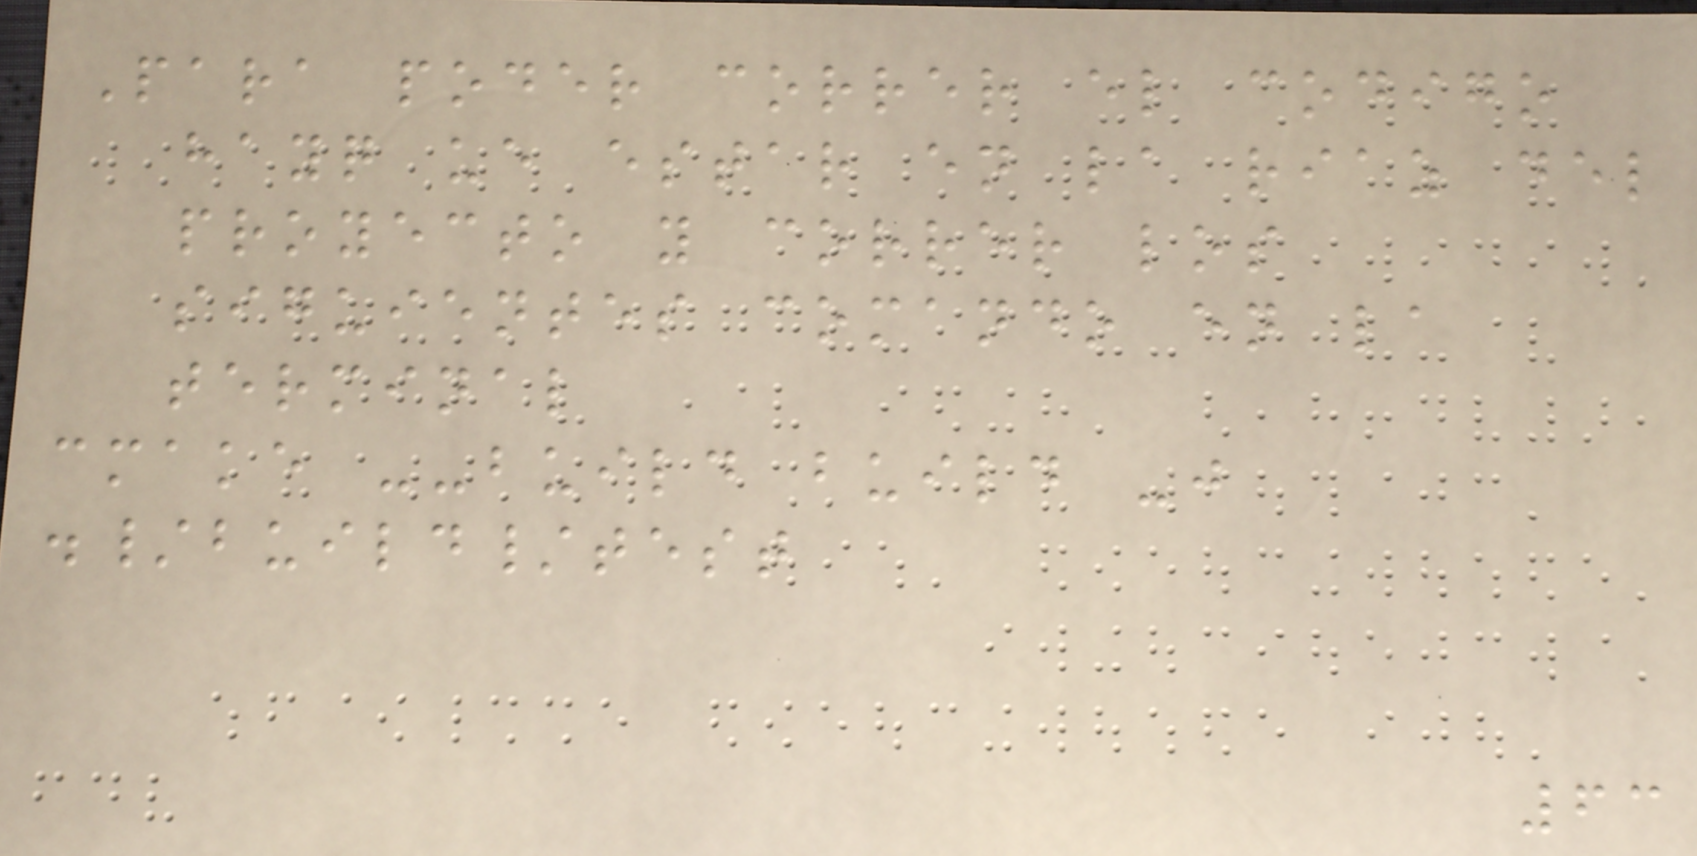Para poder correr el codigo
hayq ue estar en la riaz del
proyecto y correr los
siguientes comando en la
terminal
cmake --build build -j
./build/test
63
